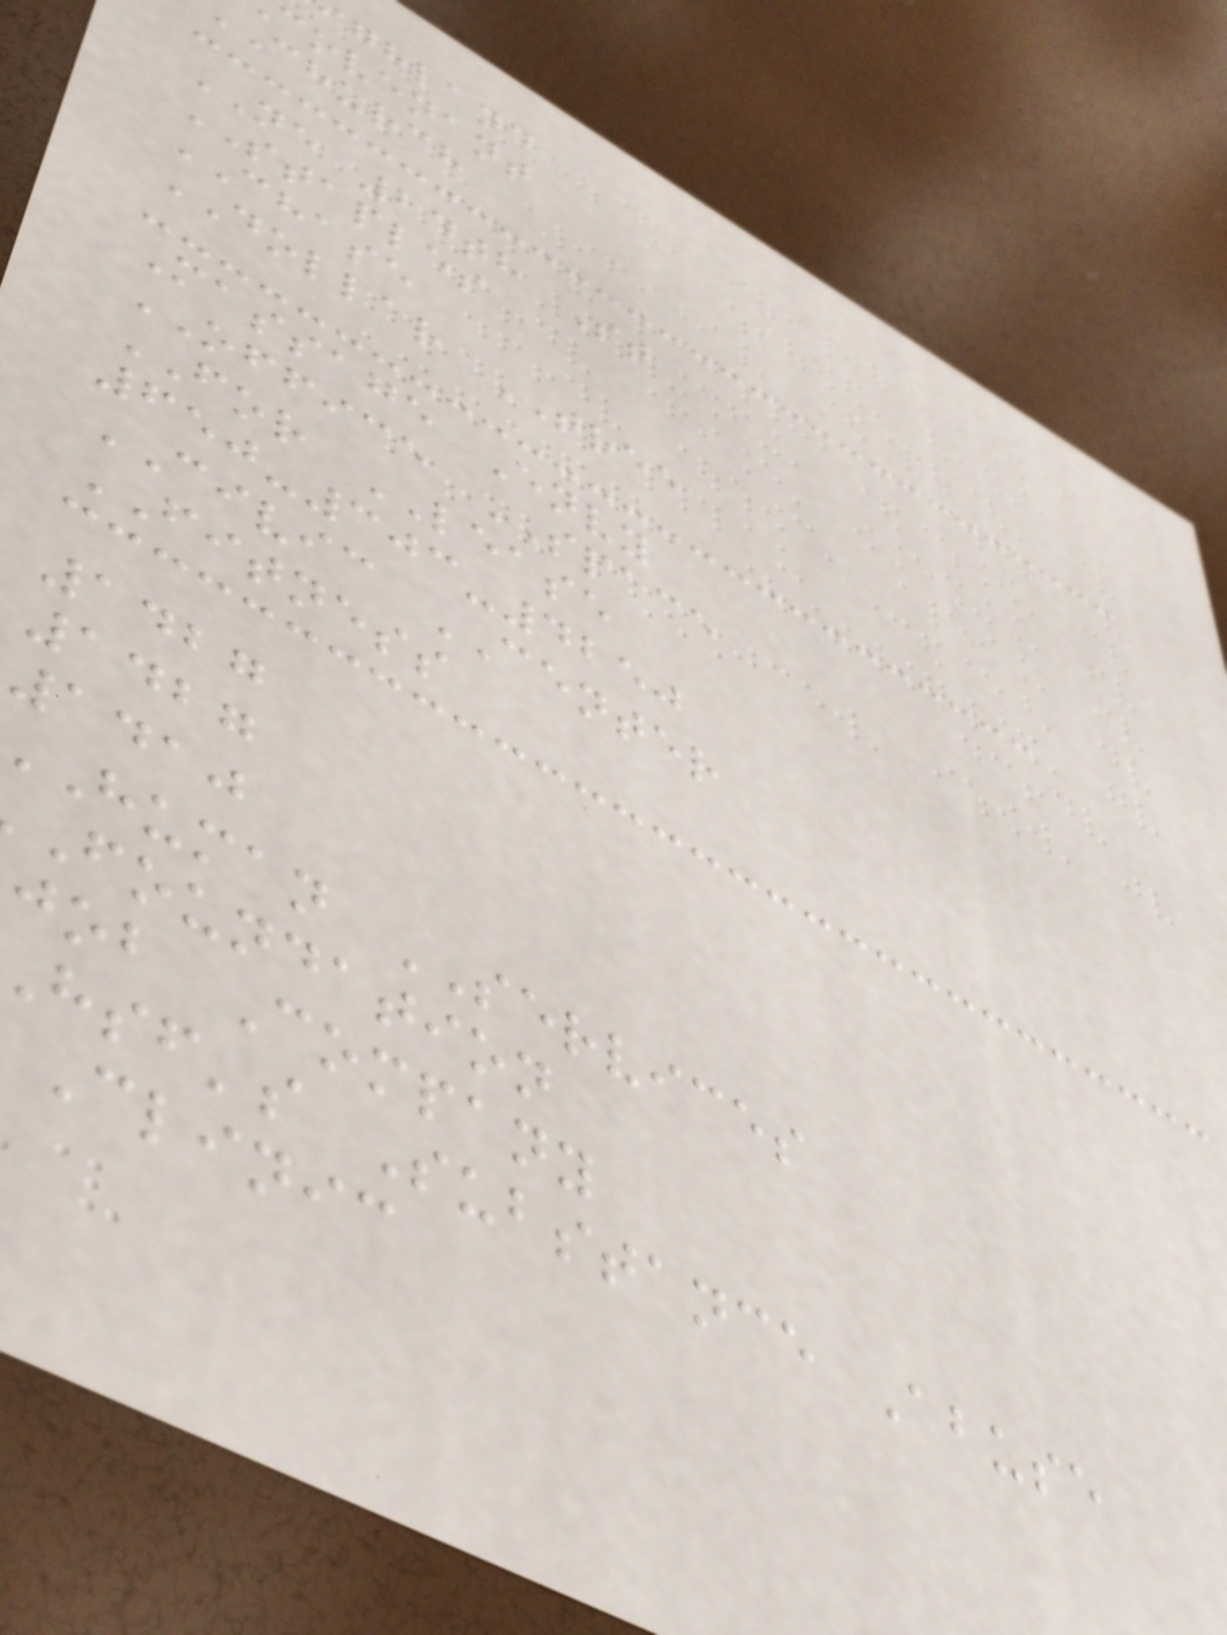ghland
covenant
church
NE 24th St
STAPLES
CHASE
DOLLAR TREE
Massage Envy
OFFICE SPACE
FOR LEASE
650-303-4250
CIVIC CENTER
FITNESS
1427
1427
1410
human SERVICES
foundation
job Company
hsf's Substance Abuse
Clinic
